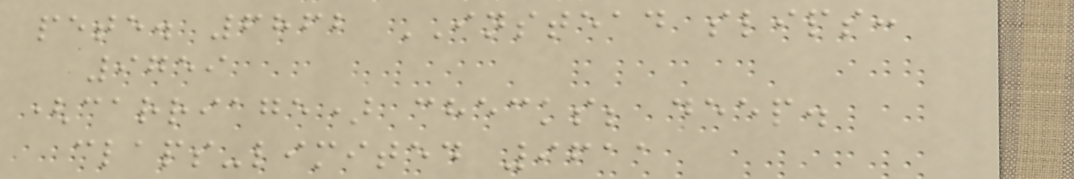pete. 6862 INSTEAD slips:
9759
(carriage) checks; deep.
claps-limited 9611
